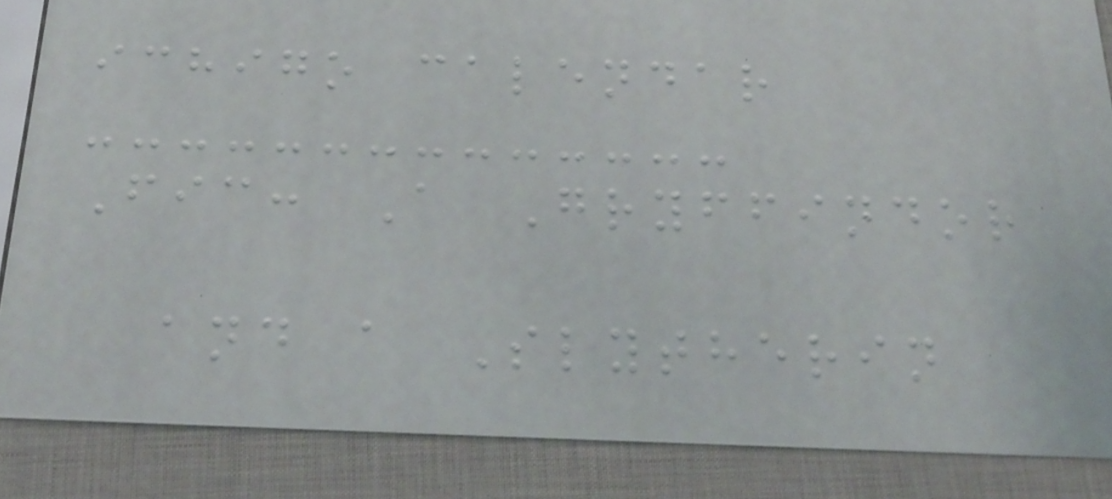ichigo calendar
Fic: A Gryffindor
and a Slytherin
